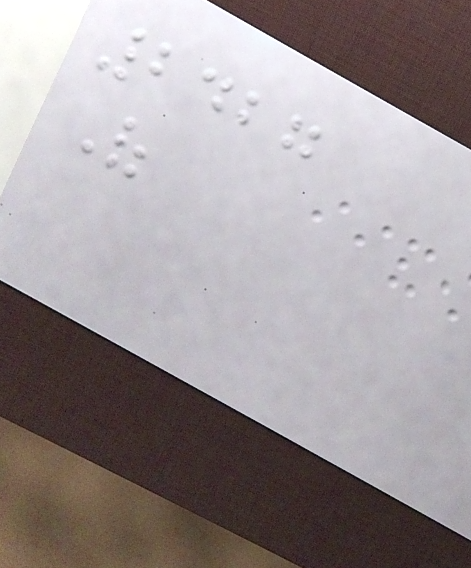2427
Of
